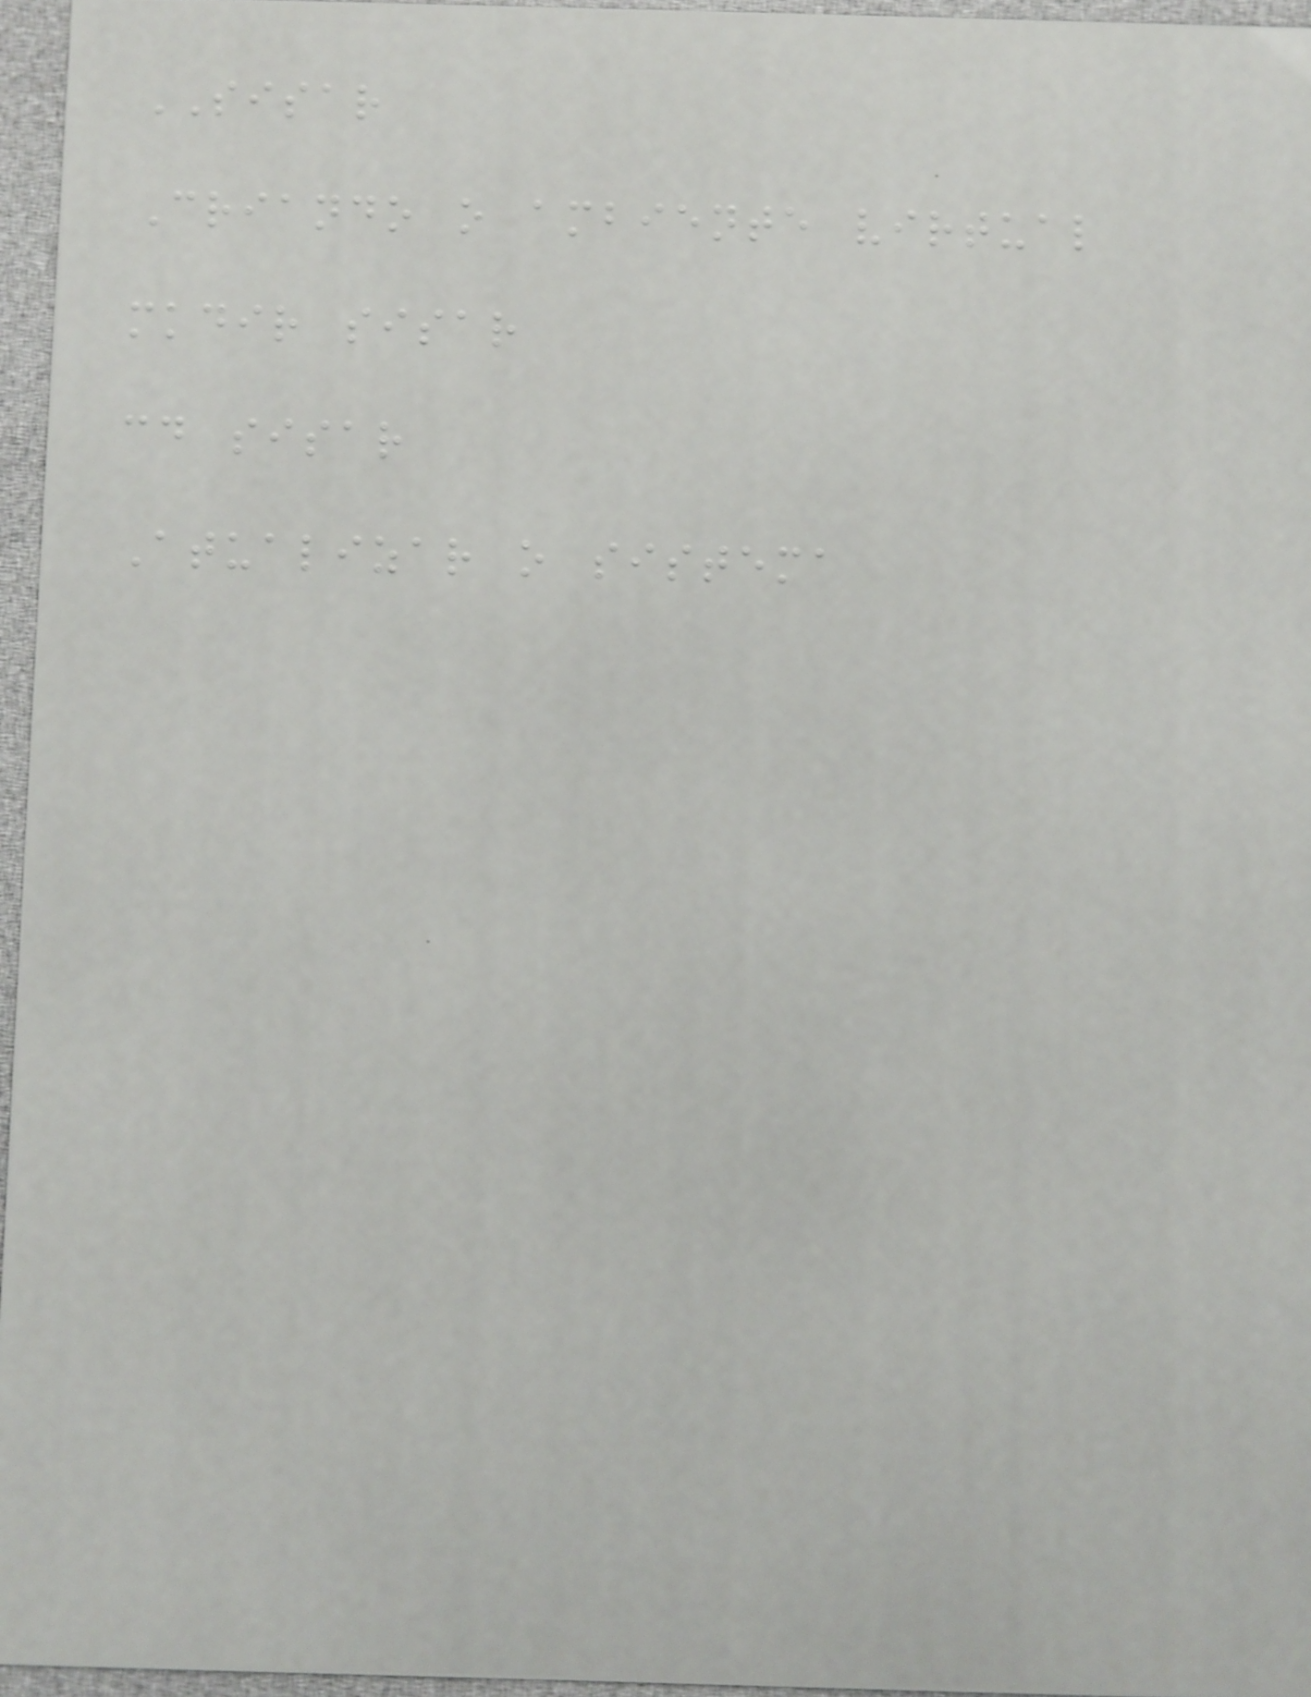SISAR
Criando o ambiente virtual
mkdir sisar
cd sisar
Atualizar o sistema
